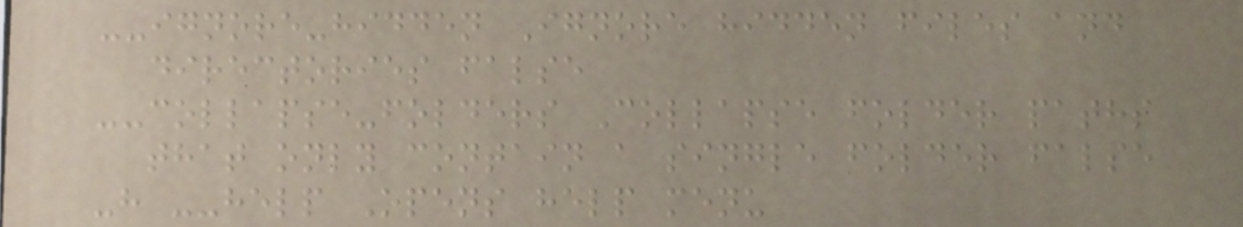--ignore-hidden Ignore hidden files and
directories false
--collapse-folders Collapse folder paths
that only contain a single folder false
-h --help Opens help menu
